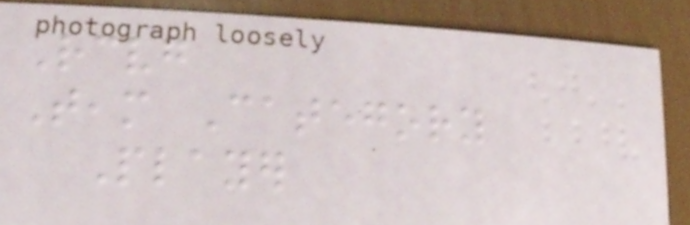Receiving
Team Category
Player
